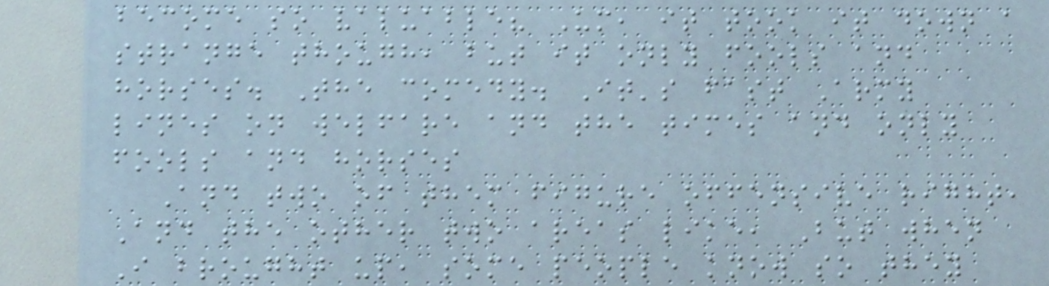become so valuable? Um, it took it down a
strange though, but it only fools and
horses. The comedy. It's fast Army
lines on welfare and the times and only
fools and horses
And two of them figure offensive right,
And the other two areas like, But when
I brought up, some people know so they
